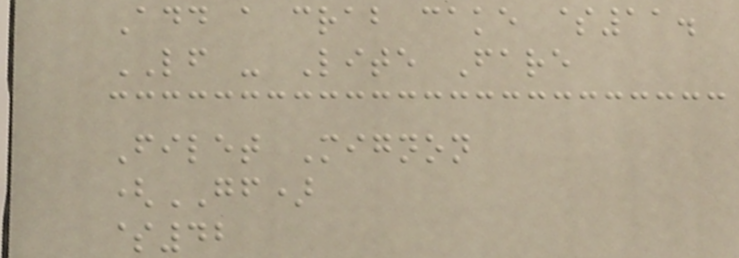Add a crab cake $11.
LF - Lite Fare
Filet Mignon
(GF)
$42
